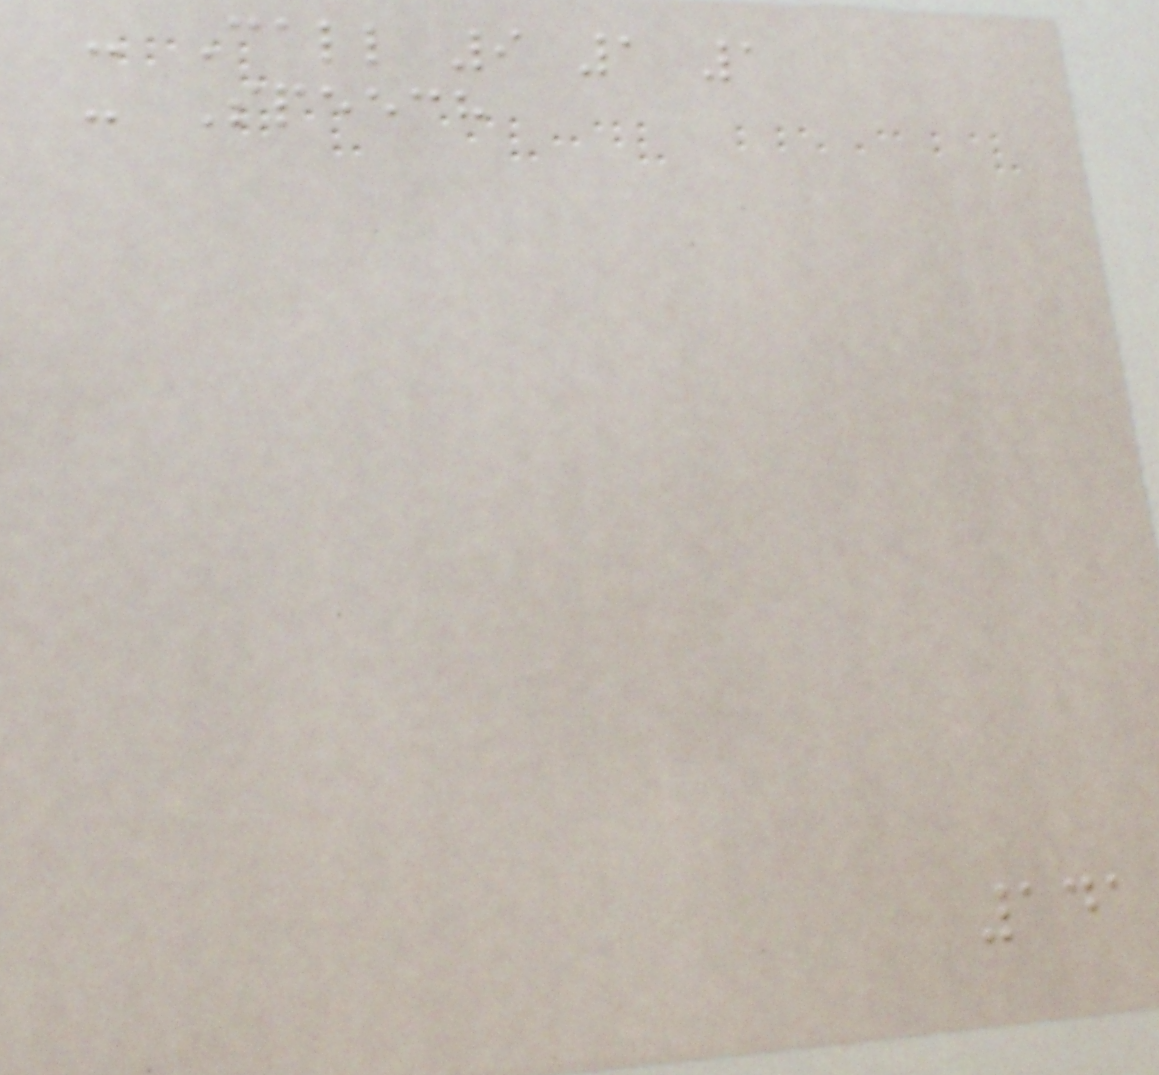- Call 9 1 1
- Speech
141
